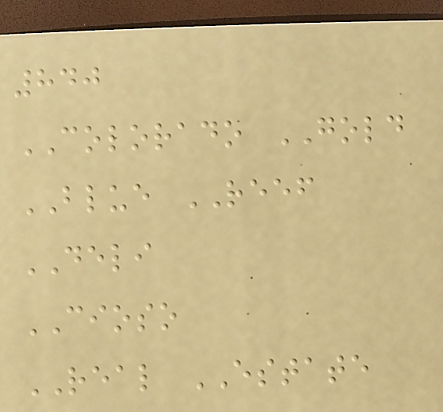840
COLORADO GOLD
BLUE REEF
DELI
CIOSO
REAL ESTATE
